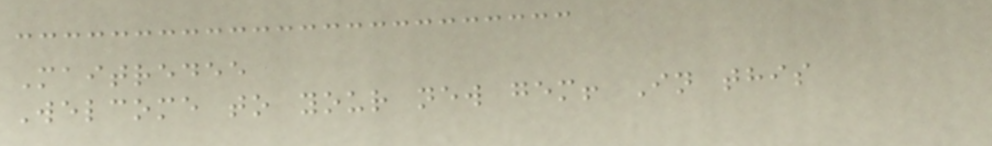Maitredee
Welcome to your new gem! In this
